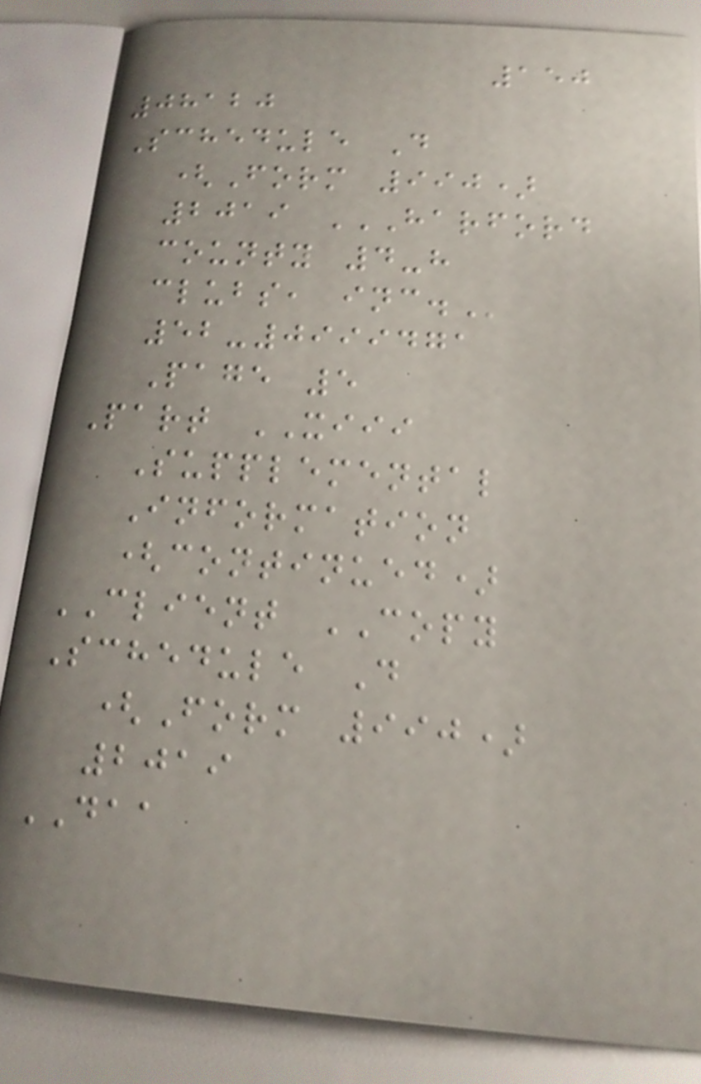150
08120
Schedule D
(Form 990)
2019 HARFORD
COUNTY 4-H
CLUBS, INC.
52-0999471
Page 5
Part XIII
Supplemental
Information
(continued)
CLIENT COPY
Schedule D
(Form 990)
2019
DAA
